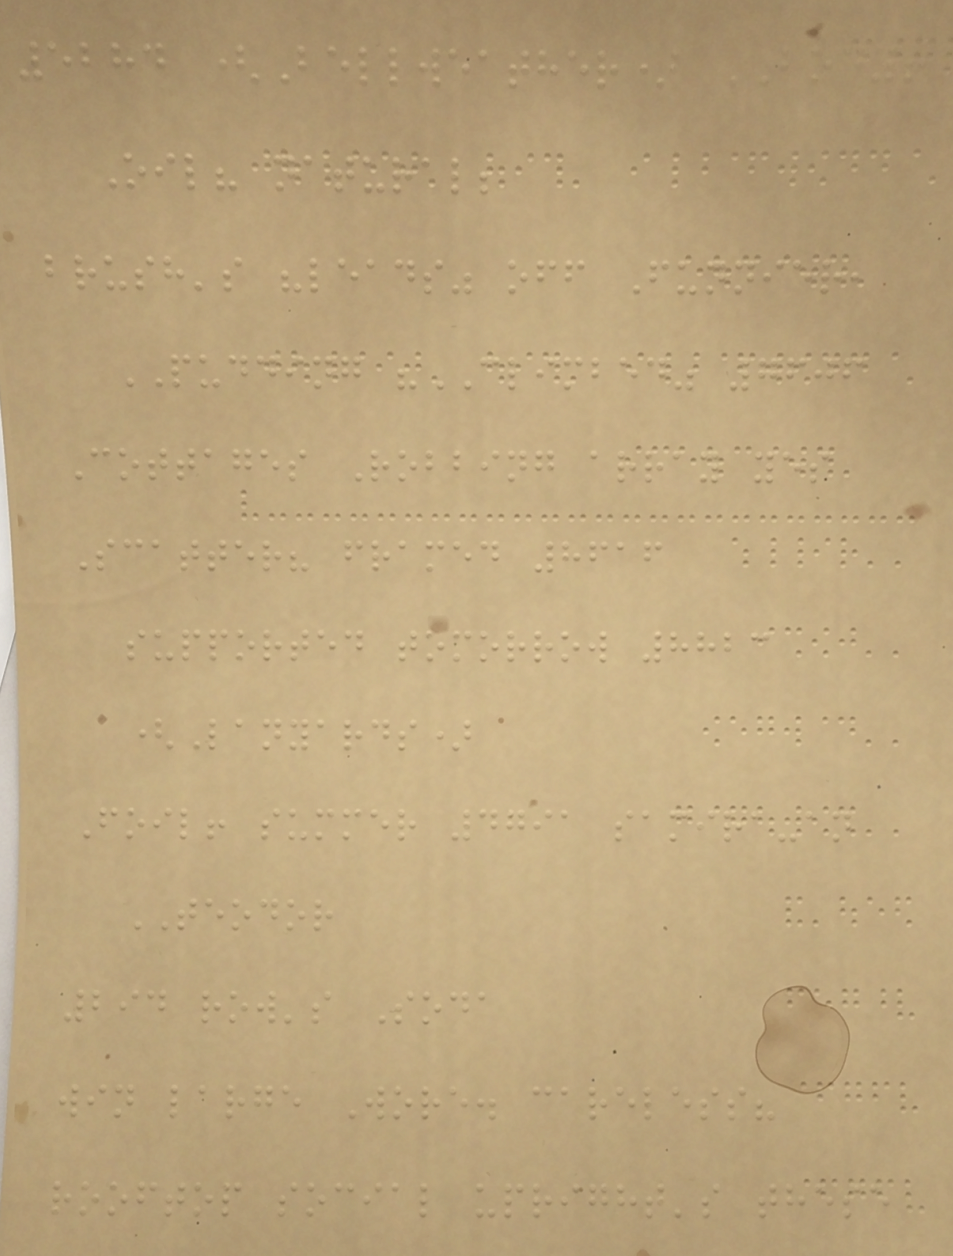5284 (Bellweather) BODY!
Oil? natural;
brush's "leads" off Funnier,
PUDDING "CLIMBED" 7606
Cottages Robbing array yes
Scatter? framed 8616
supported tomorrow 8823
(Lanyards)
Foil! summer 4791 samira-an
TEODOR
294 row's Soda
win large Wore. careless?
rooftop social upright's these
